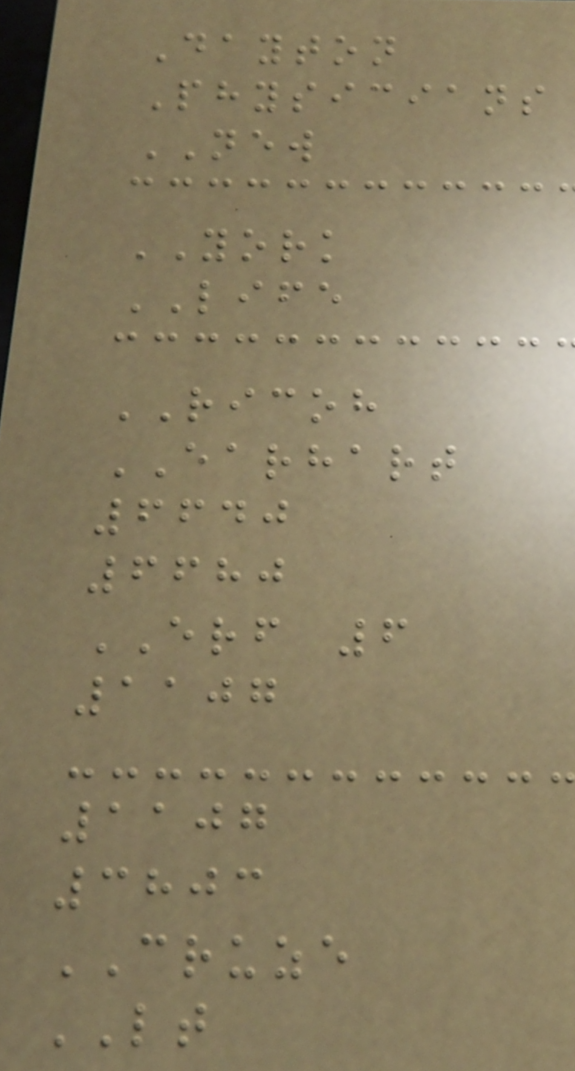Dayton
Physicians
NEW
YORK
LIFE
RICOH
EARHART
6640
6680
ERF 6
1107
1107
3803
CRUZE
LT
